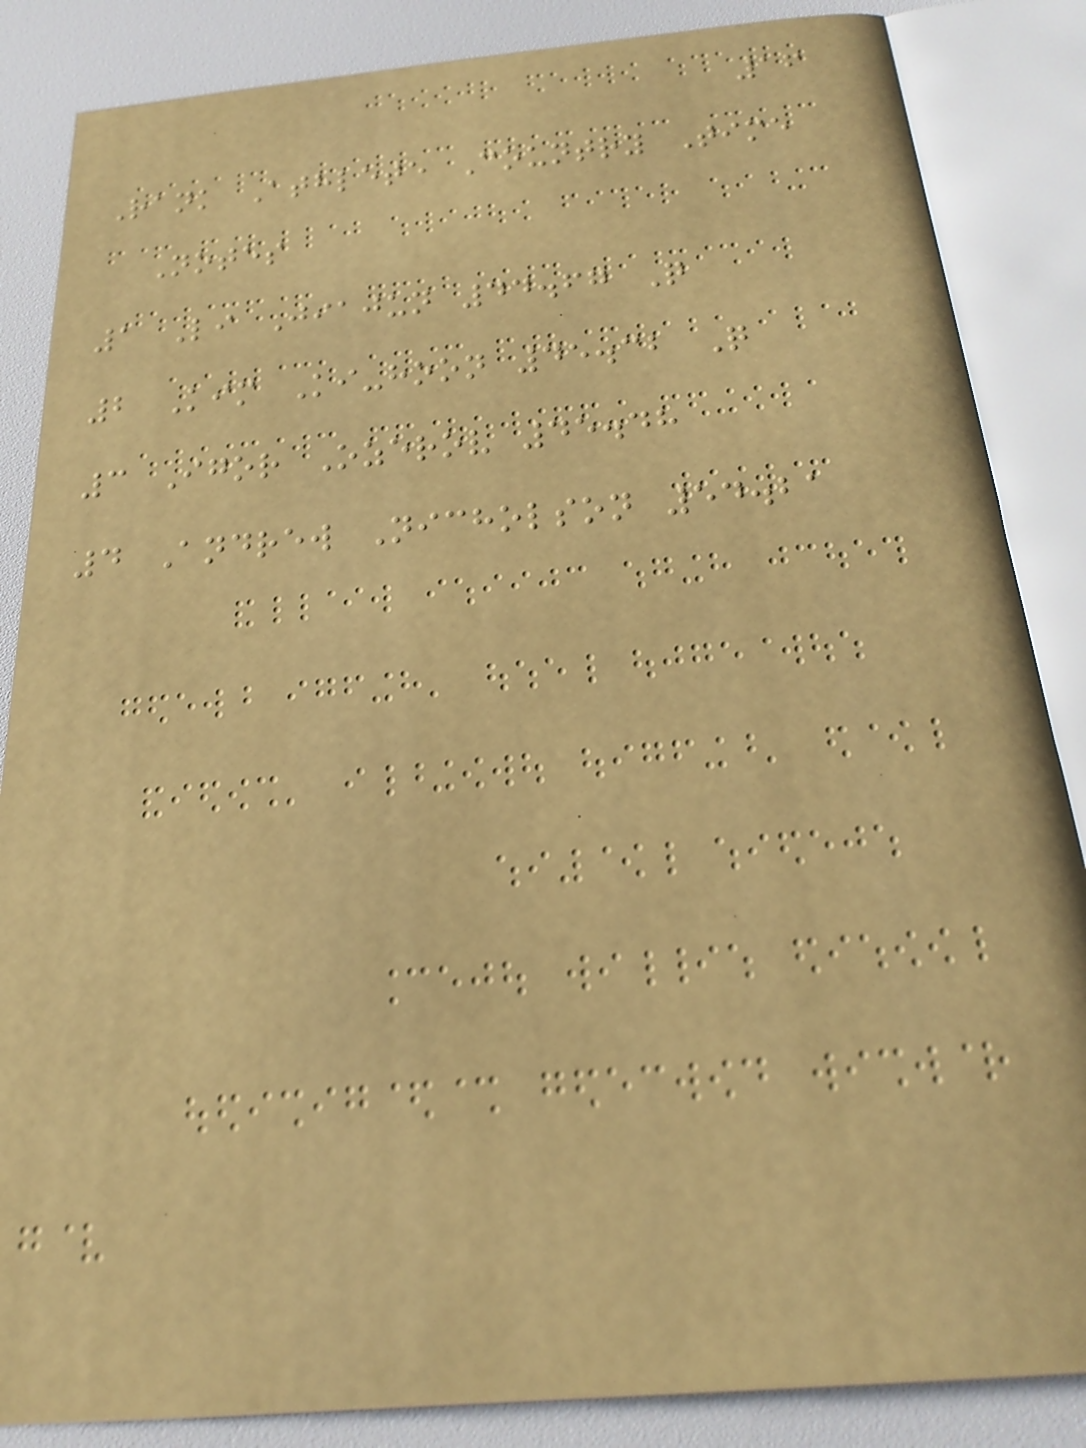16
Rank Athlete Country Time
Notes
1 Li Jiajun 44.67 Q
2 Kim Ki-hoon 45.32 Q
3 Igor Ozerov 45.48
4 Andrew Nicholson 54.21
